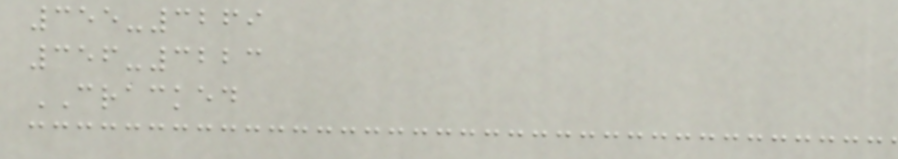355-3269
356-3223
CRACKED
